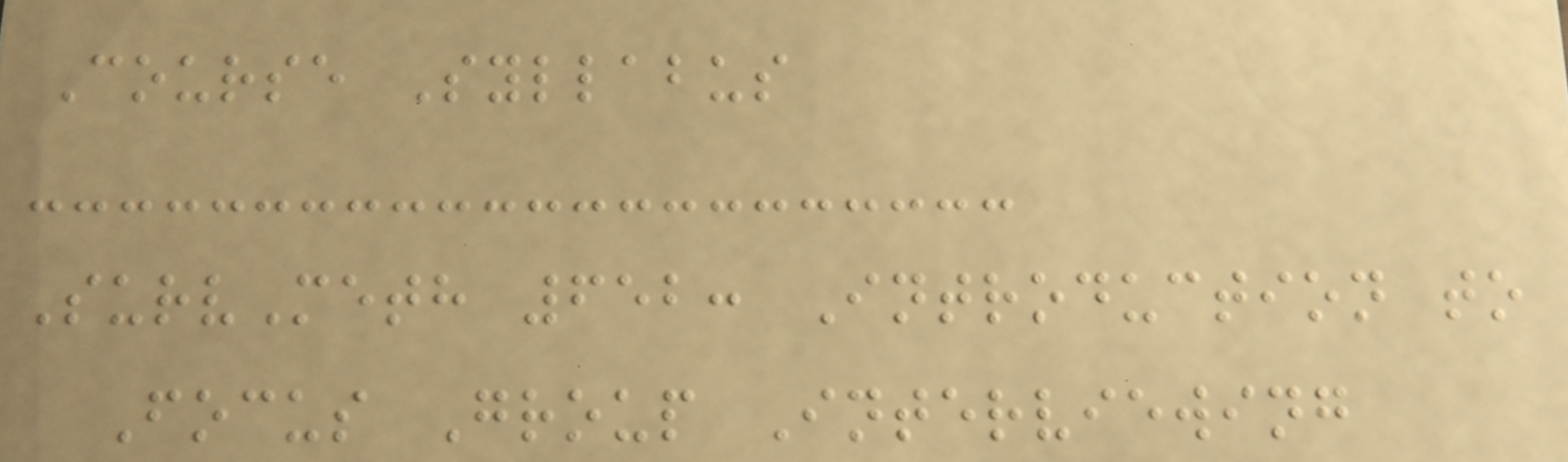Course Syllabus
SurvMeth 652: Introduction to
Focus Group Interviewing
